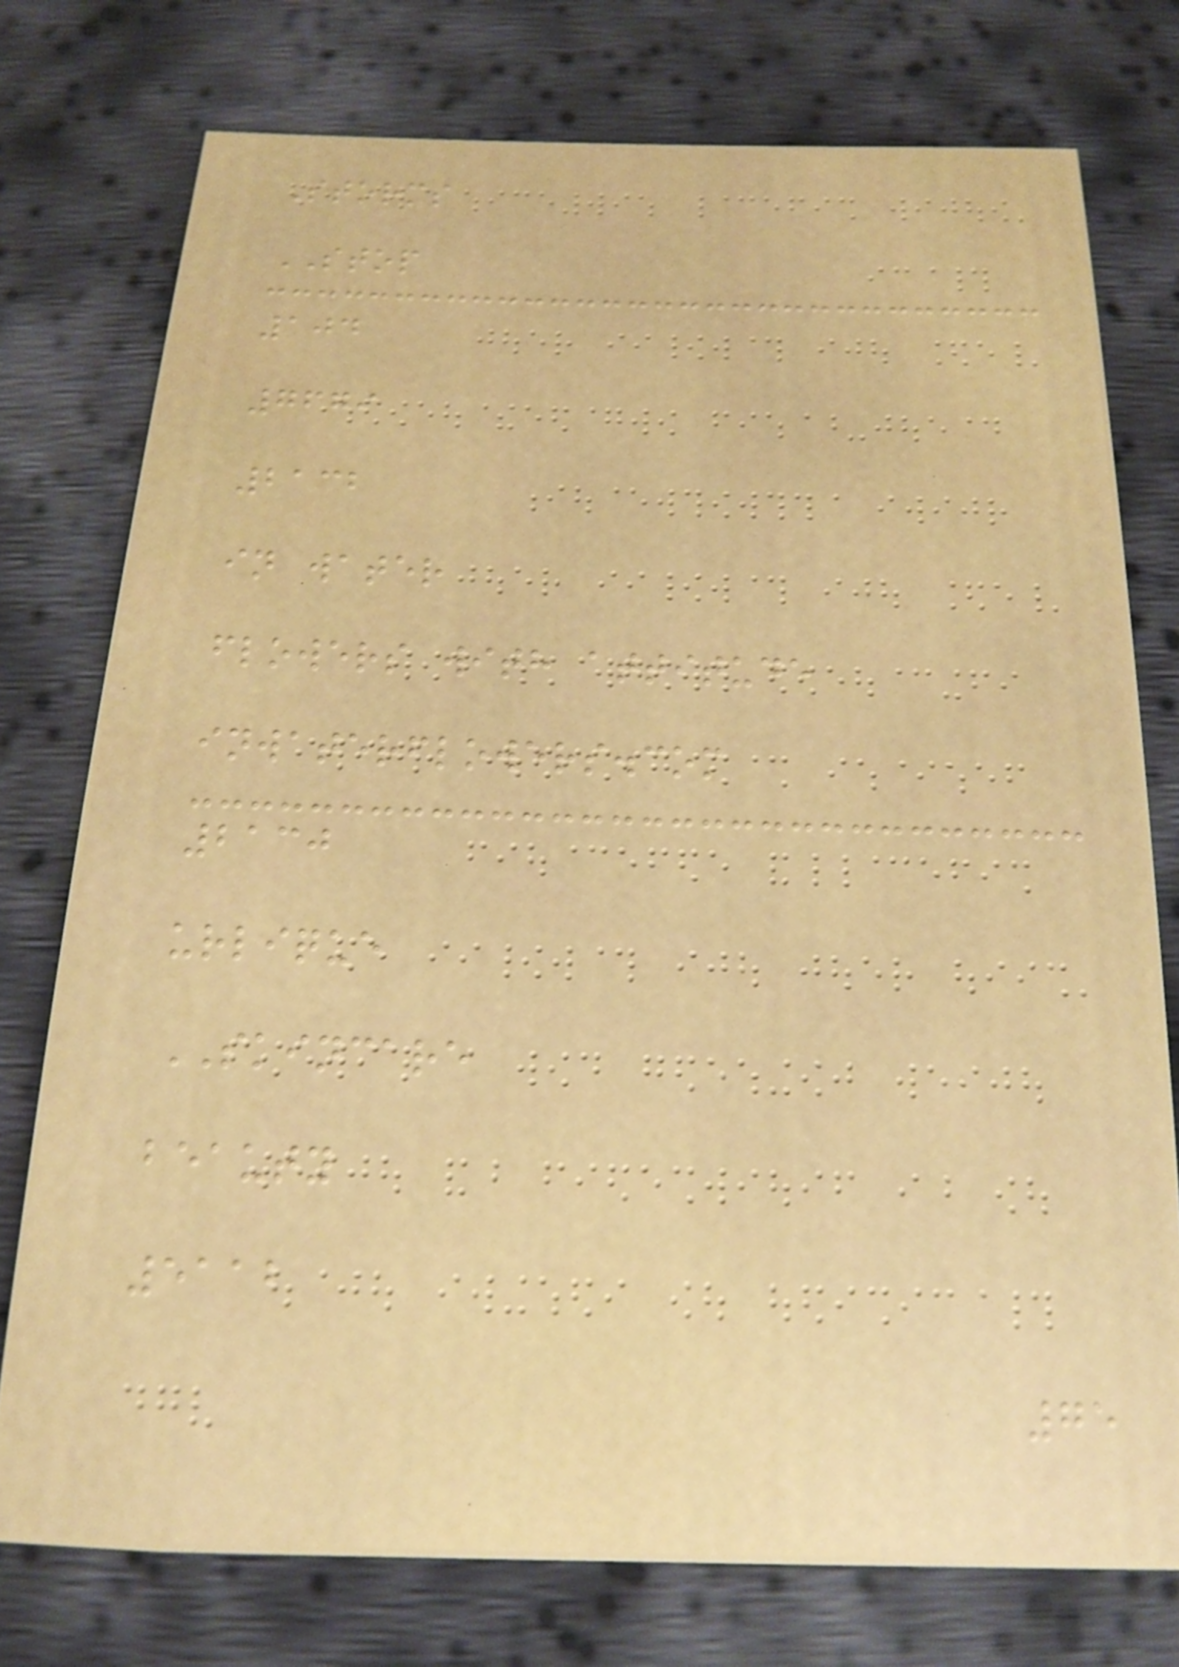Storms
STOP
104
7679
2132
in water
flowers with attitude
inwaterflowers.com
2130
urlique
SKINCARE
beauty
5112
75
